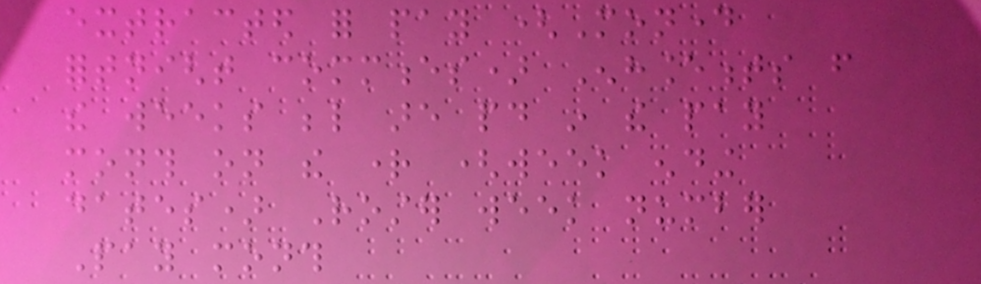extracted for pay (Monday
fortnight commences) Enhancements from
the weeks below are paid in the pay
month on the right (week ending
dates) Roster week number
Pay month
